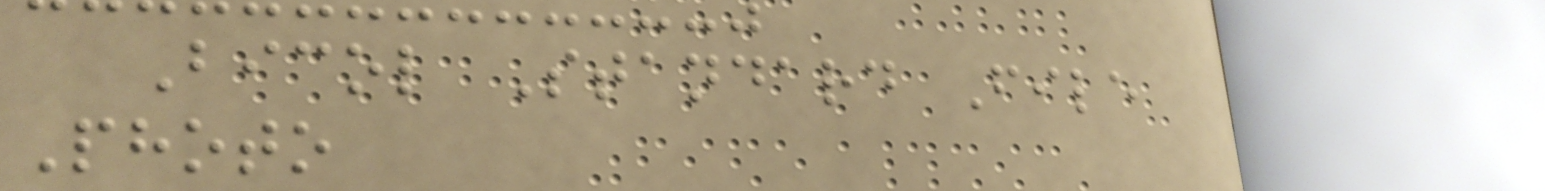Bicol Standard File
Photo
